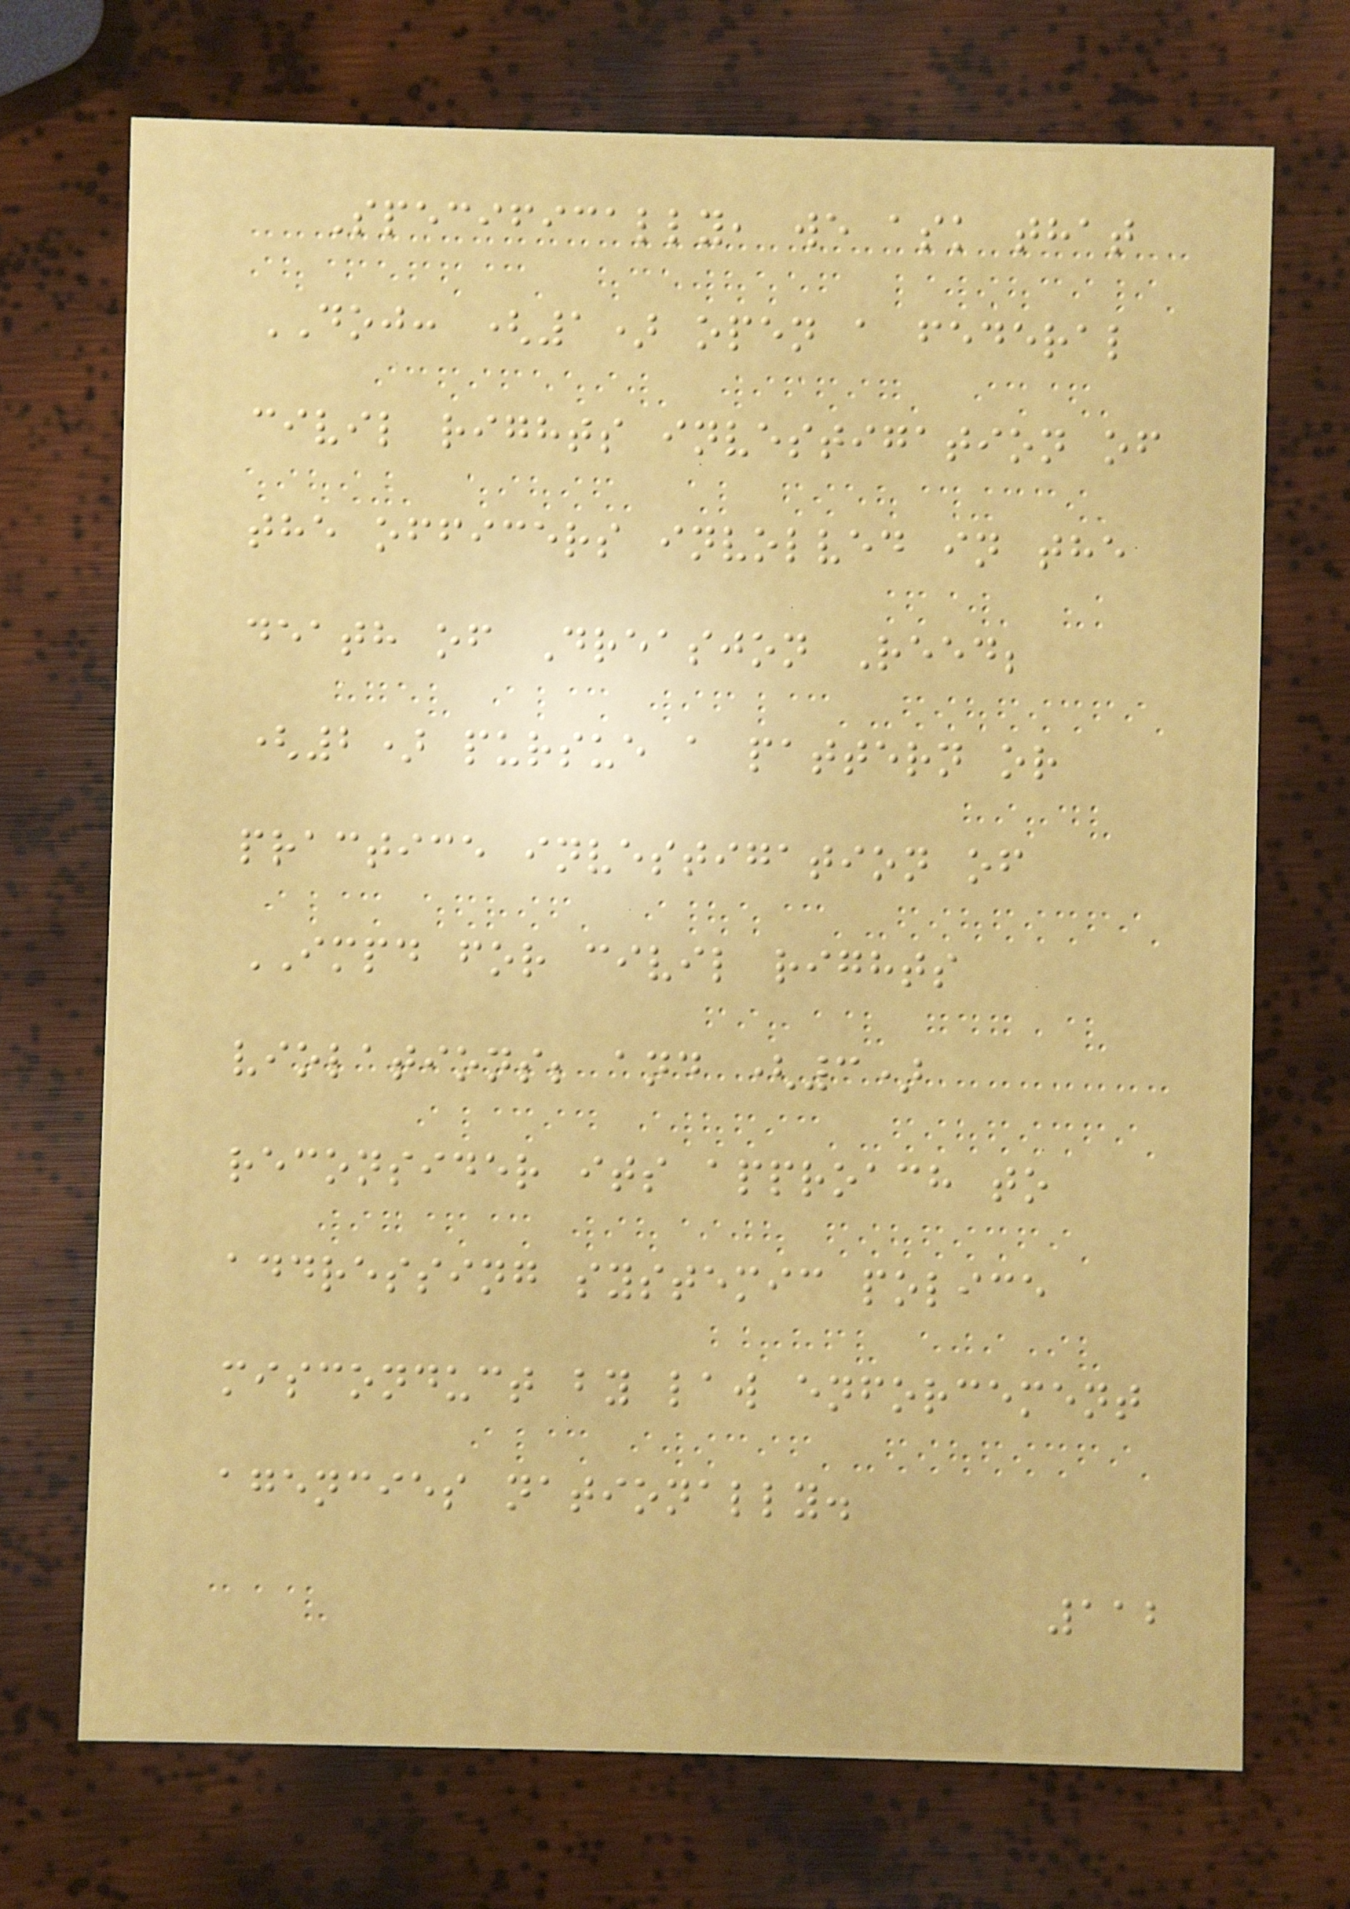Specifically, we ask that
DOJ: (1) open a federal
civil rights investigation of
the officers involved in the
death of Dreasjon Reed;
(2) pursue a pattern or
practice investigation of
IMPD for civil rights
violations; and (3)
reconsider its approach to
addressing systemic police
misconduct by law enforcement
agencies nationally.
112
